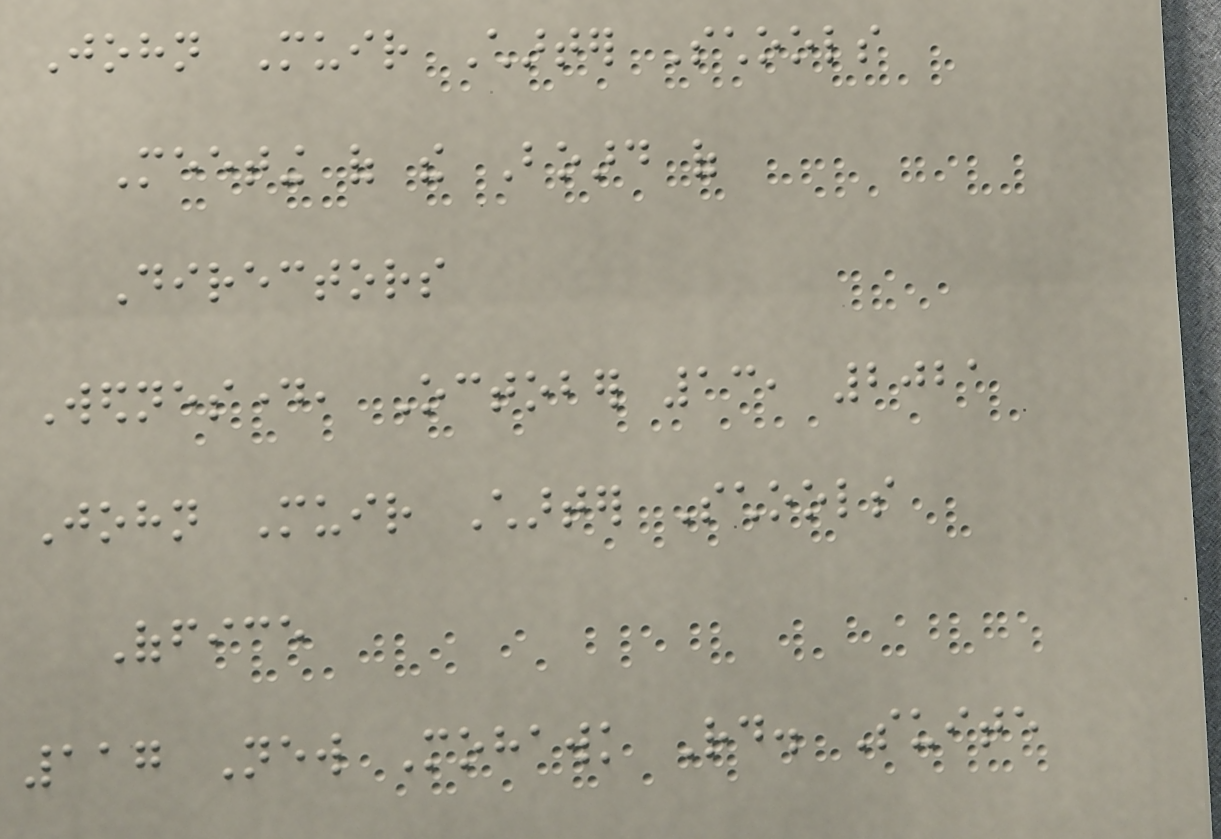John Muir Charter Schools
Meeting of the Board of
Directors
Wednesday, October 13, 2021
John Muir Charter Schools
Office
117 New Mohawk Rd. Suite
